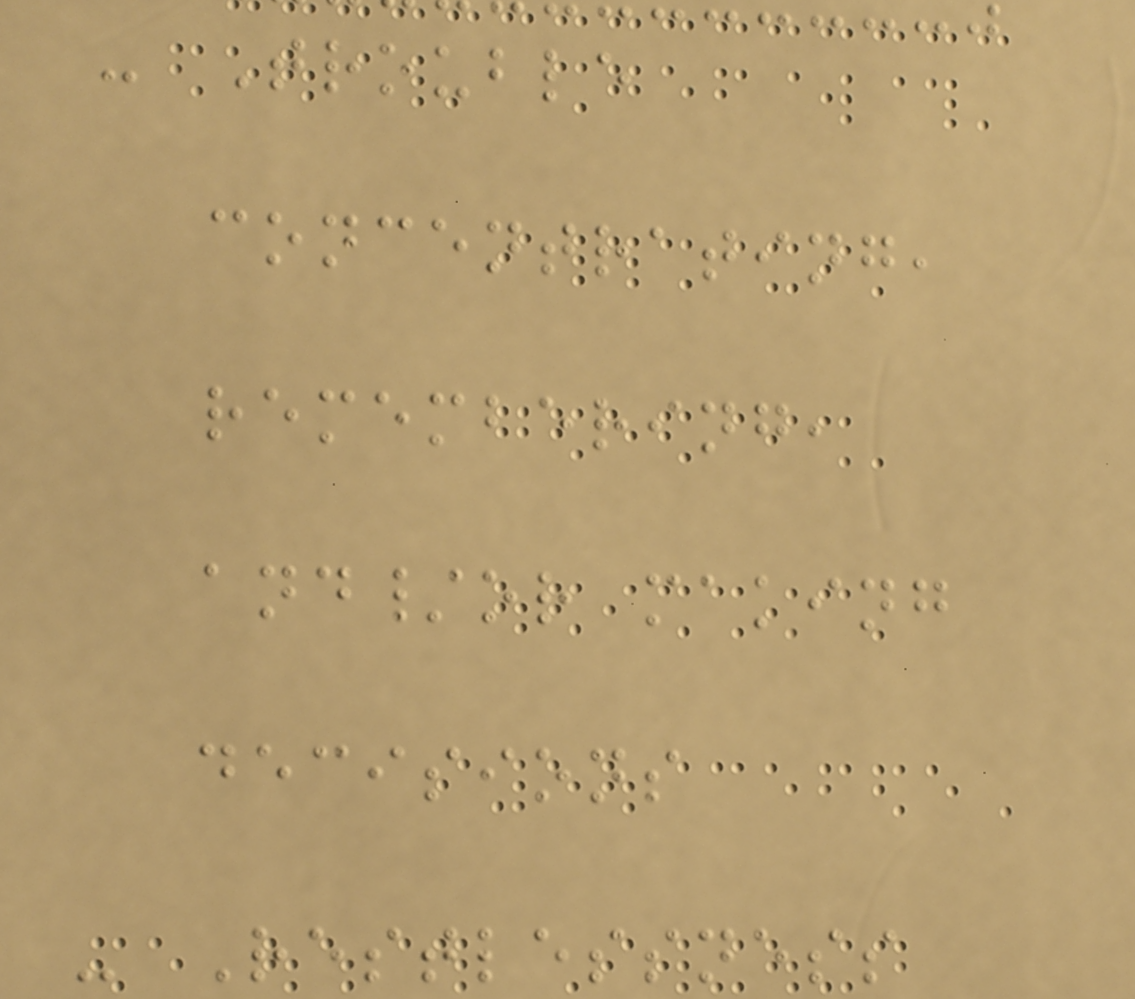- Trouble
concentrating,
remembering,
and/or making
decisions
- Restlessness
